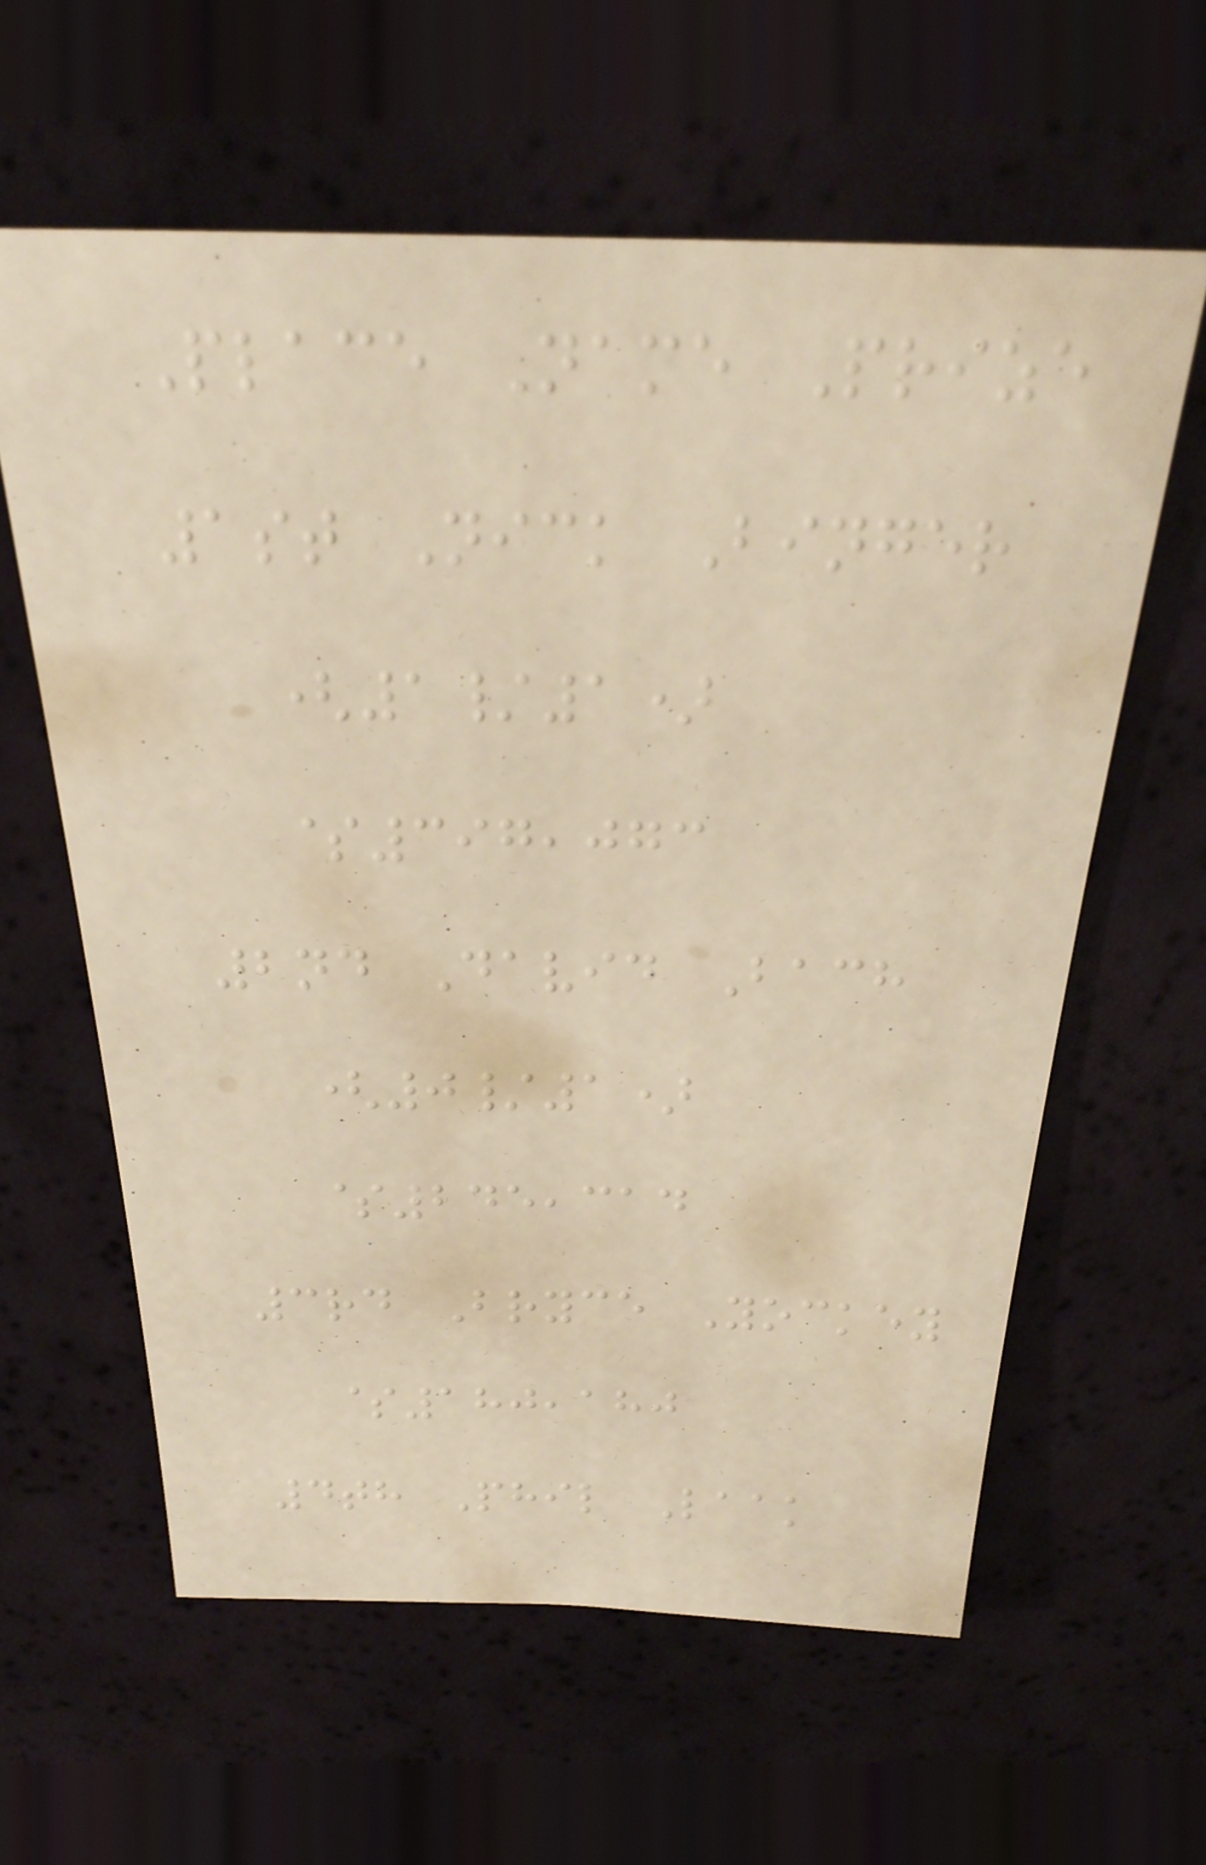Place Name Prize
1st Nick Binger
(1/1)
$397,073
2nd David Bach
(0/1)
$245,314
3rd Bryce Yockey
$180,180
4th Phil Laak
